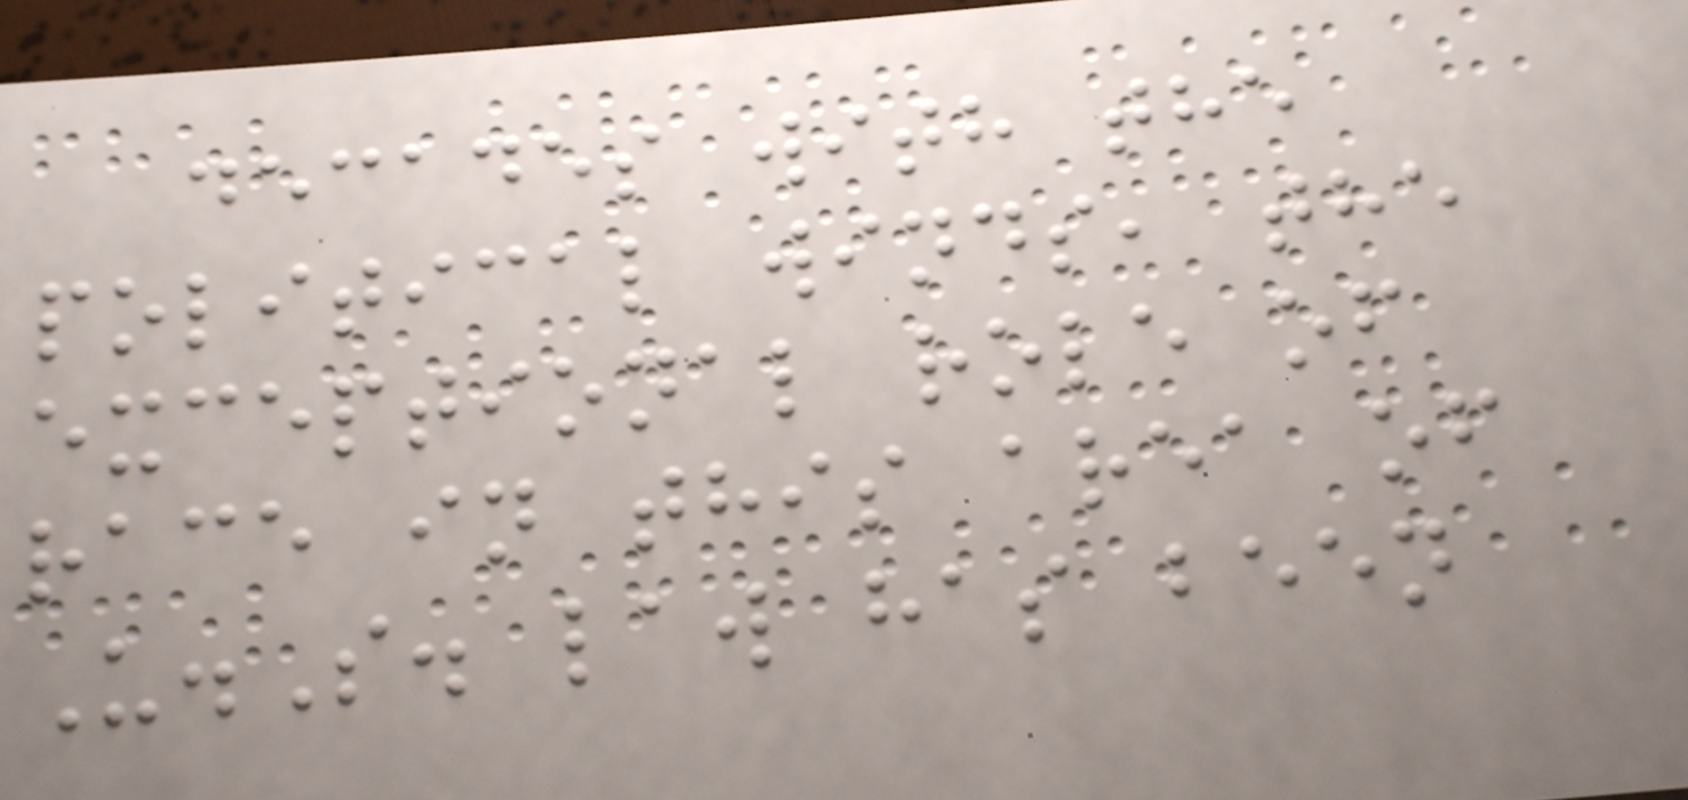decades with the
political winds, the
exceptional role of
race in this area of
U.S. law has been
